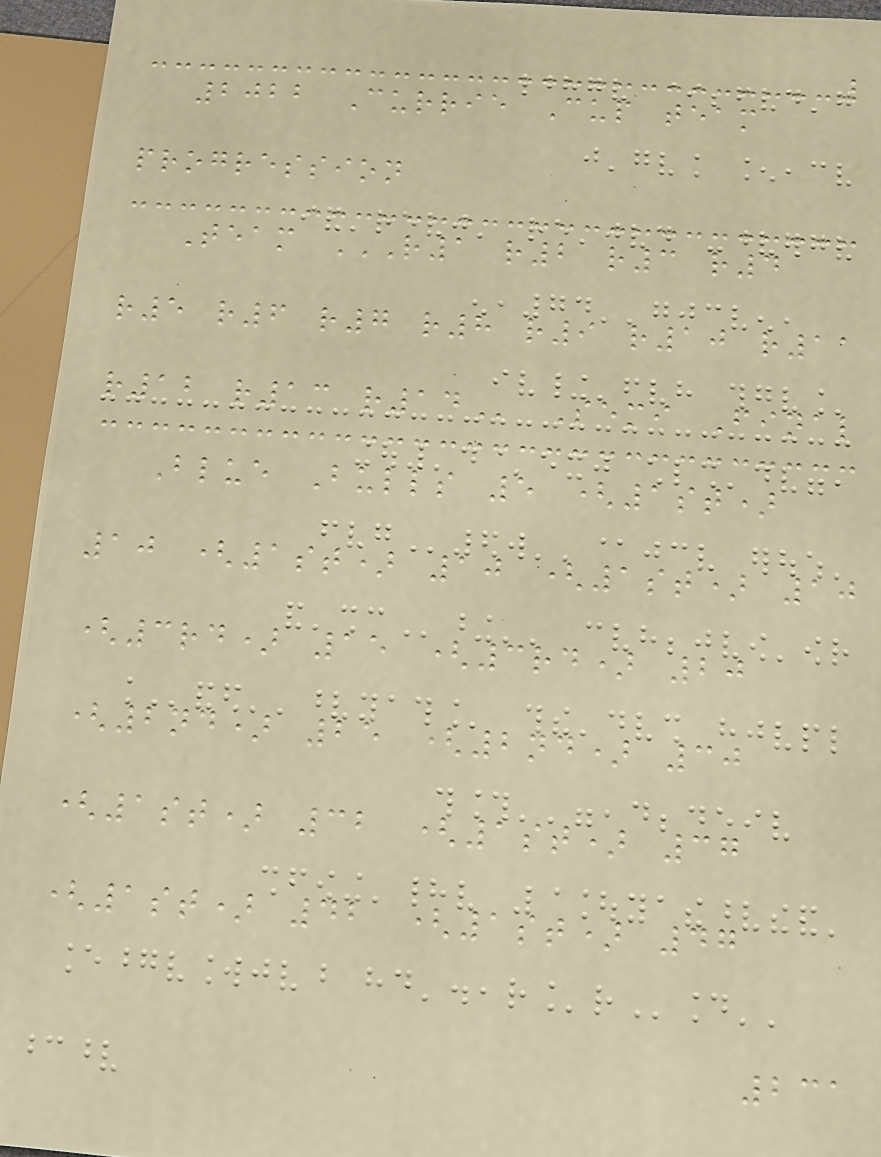2022 Currie Cup team
progression
Team R1 R2 R3 R4
R5 R6 R7 R8 R9 R10 R11
R12 R13 R14 Semi Final
Blue Bulls 5 (1st)
10 (1st) 10 (1st) 10
(3rd) 15 (3rd) 20
(2nd) 25 (2nd) 30
(1st) 32 (1st) 37
(1st) 42 (1st) 47
231
